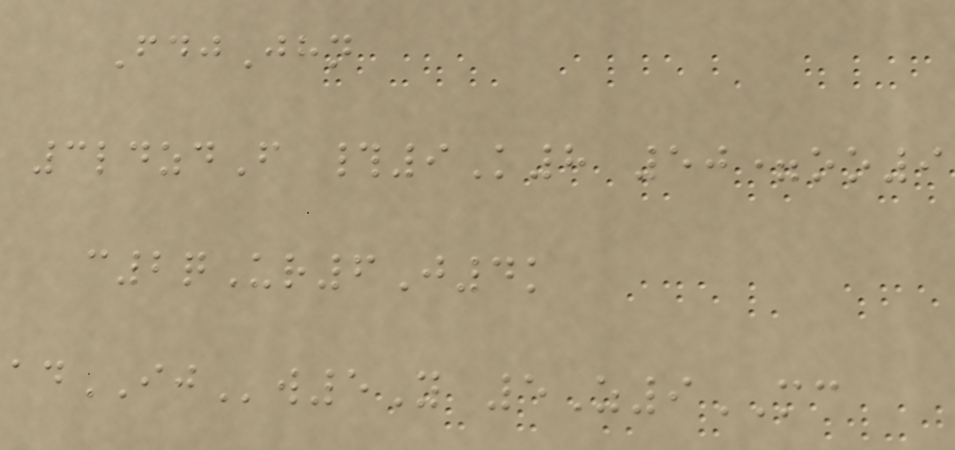FdjJhn
3ldzdF #9K8 50=oo9
c2qUr6J4k
adIJw5Y 5Z9MC
